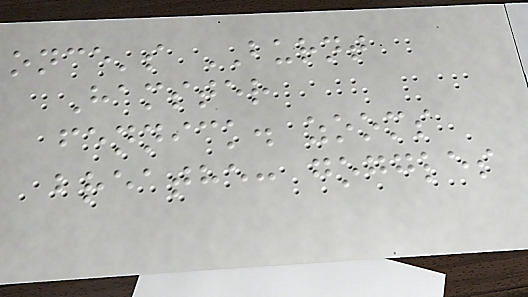once's BURNT
Hamster
fennick. zooms
breathe: goggles
